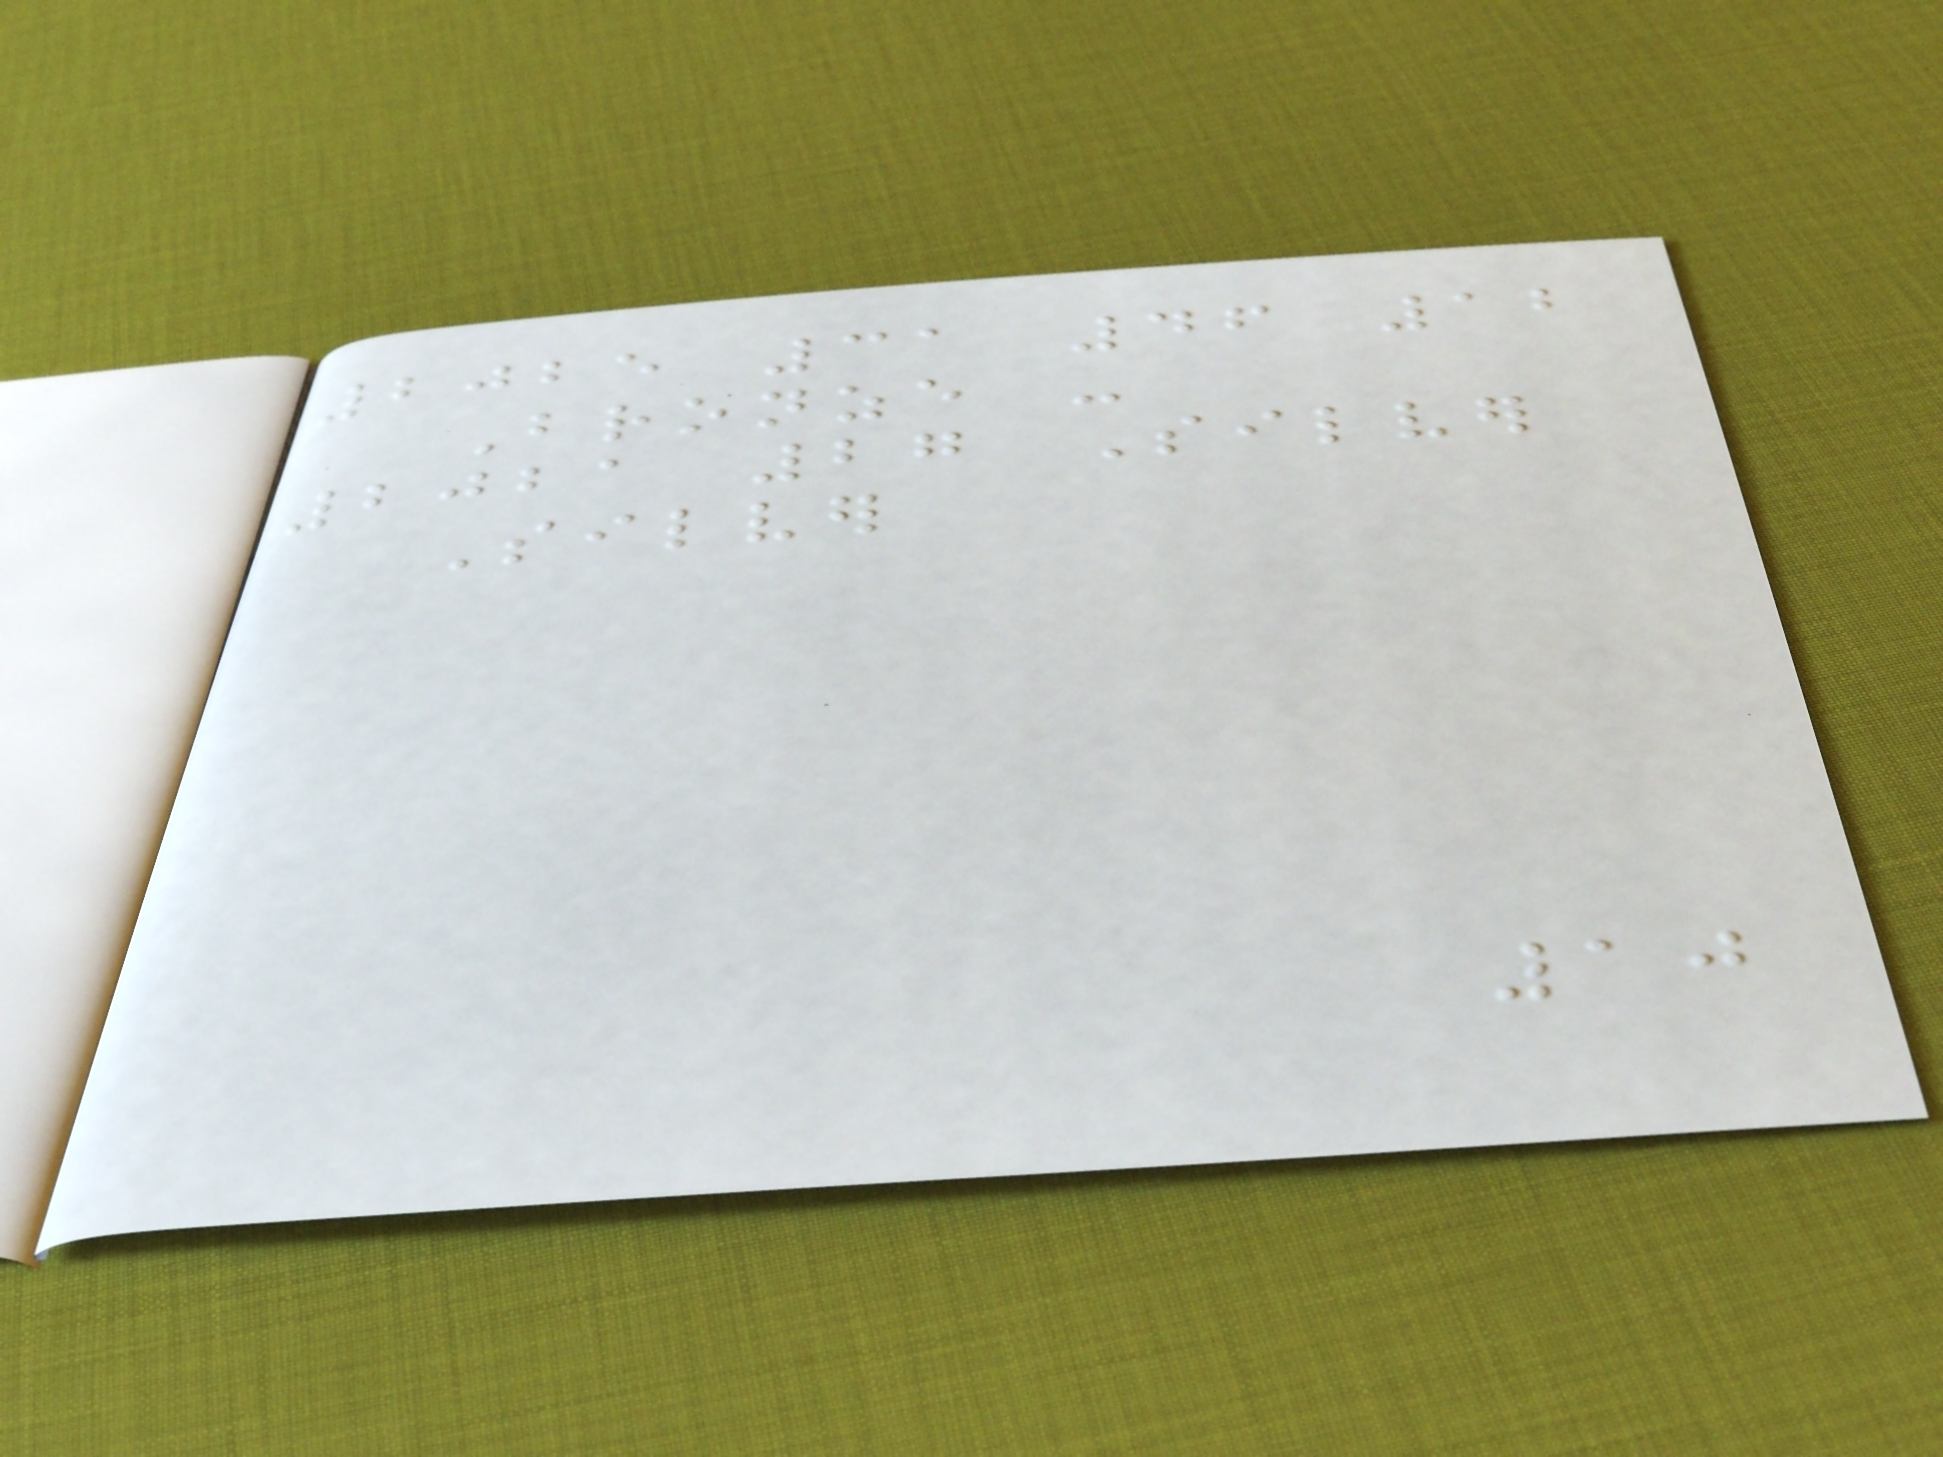2025 31 46 12
Bronze -
2021 27 Silver
Silver
10
